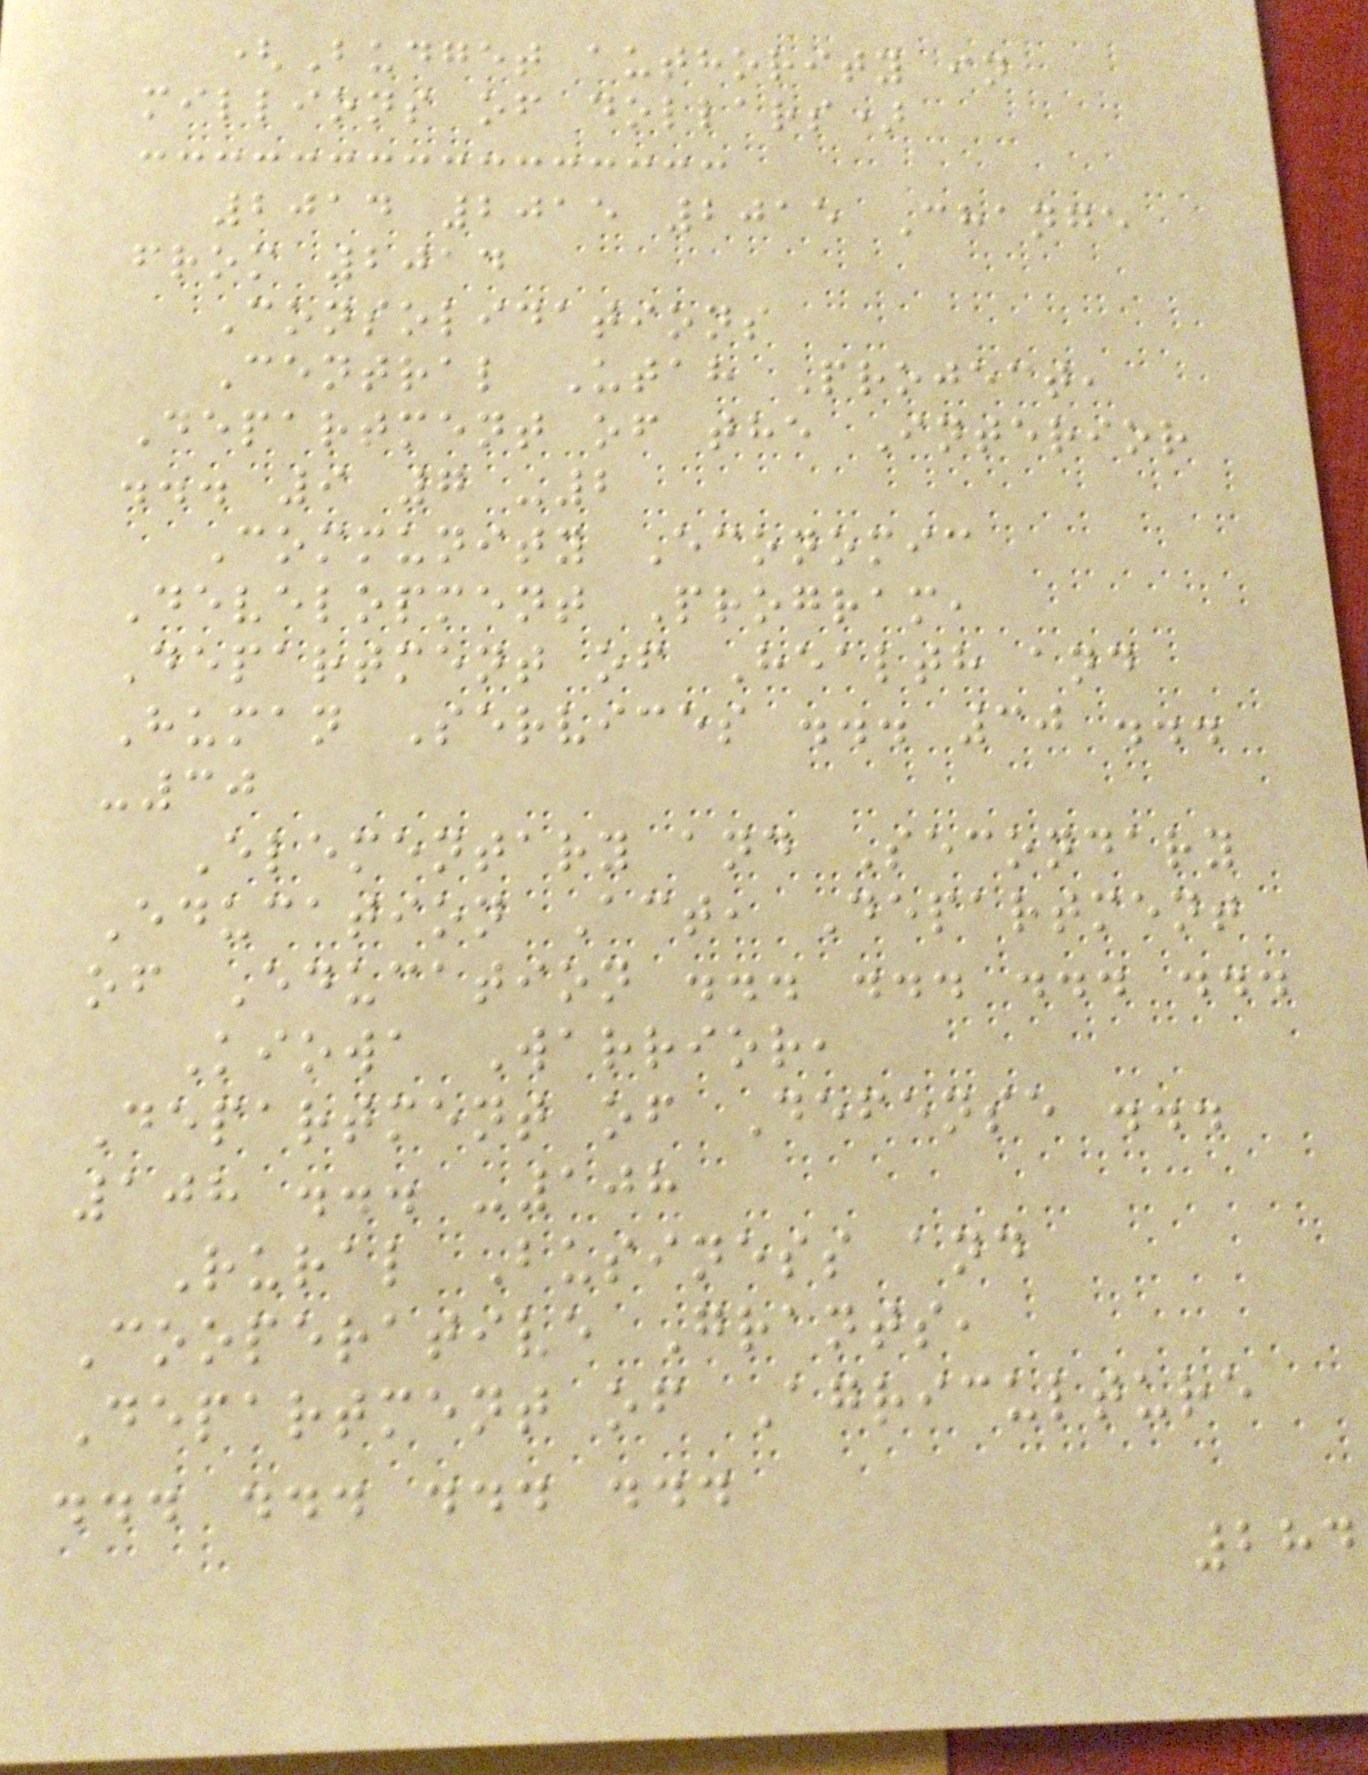(Budget authority in
millions of dollars)
2014 2015 2015 Change
from 2014
Consolidations
Central Utah Project,
Department of the Interior
... 9 7 -2
Community Economic
Development Program,
Department of Health and
Human Services ... 30 ...
-30
Elementary and Secondary
Education Act, Department
of Education ... ... ... ...
Kiowa Warrior,
Department of Defense ...
108 ... -108
Rural Business and
Cooperative Grants,
Department of Agriculture
... ... ... ...
284
